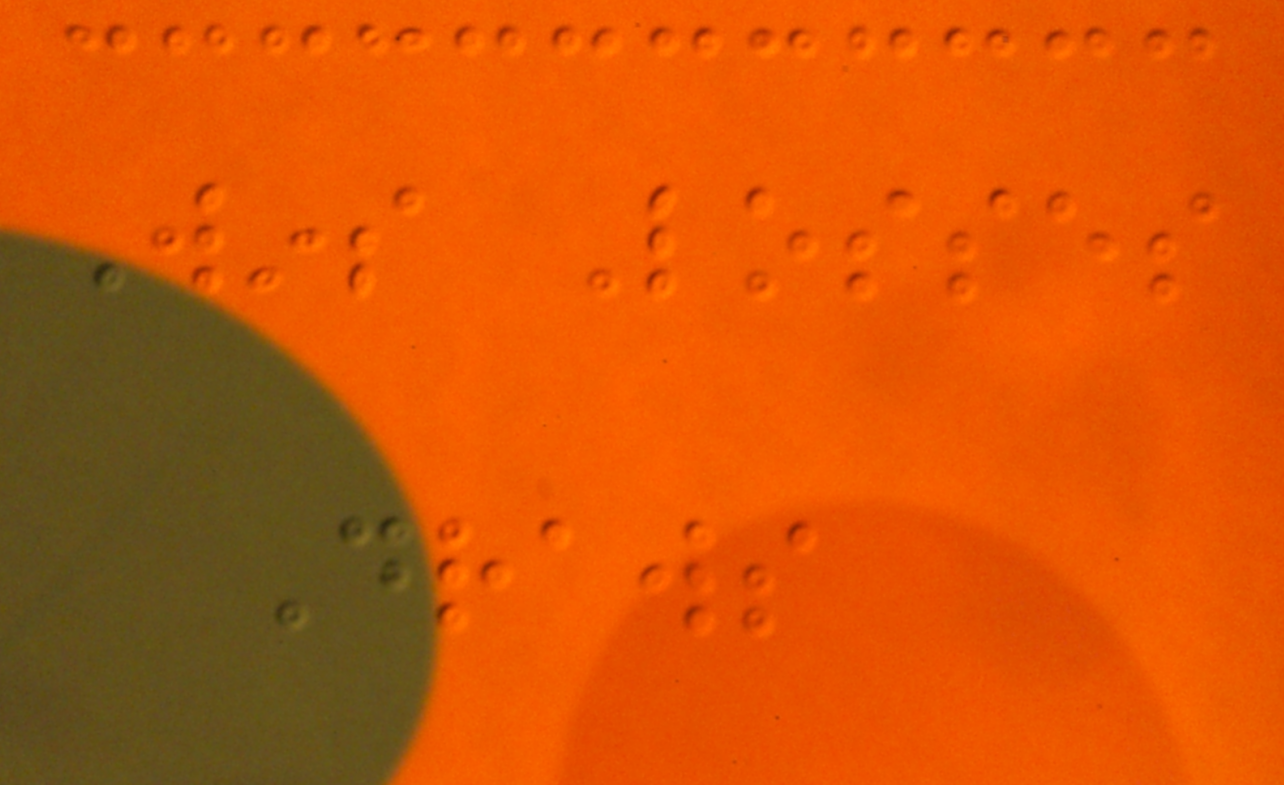Wins Losses
Draws
